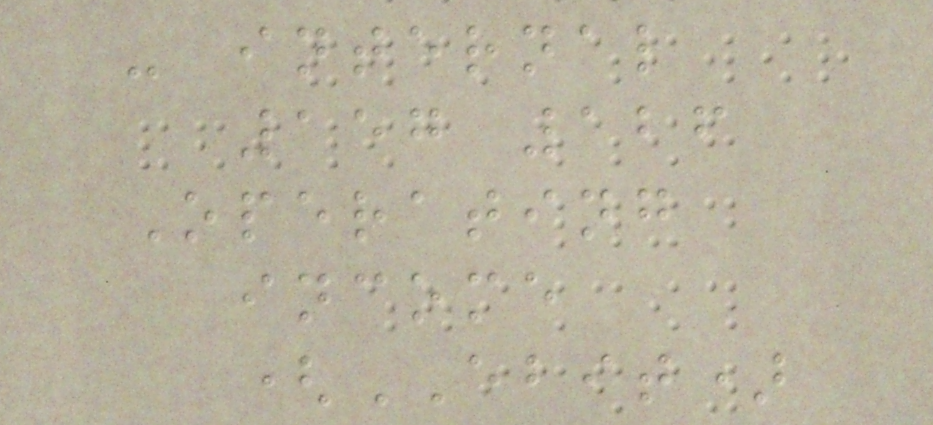- internal
157 126
Operating
income
(EBIT)
